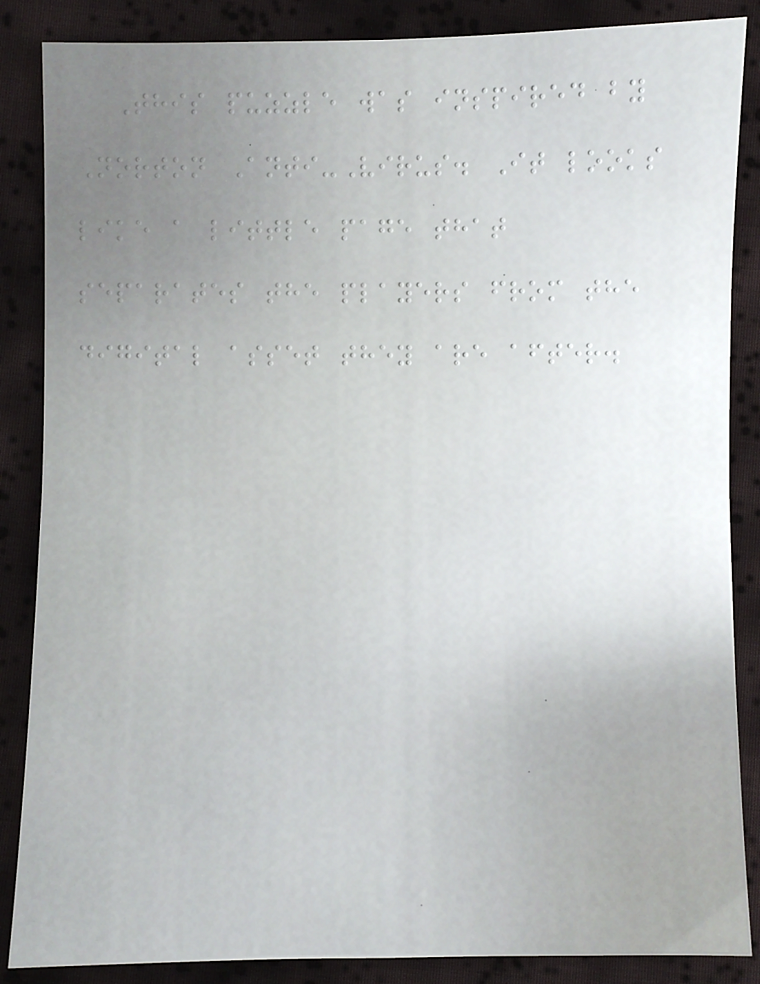This puzzle was inspired by
Norton Anti-Virus. It looks
like a little page that
separates the players from the
digital asset they are after.
